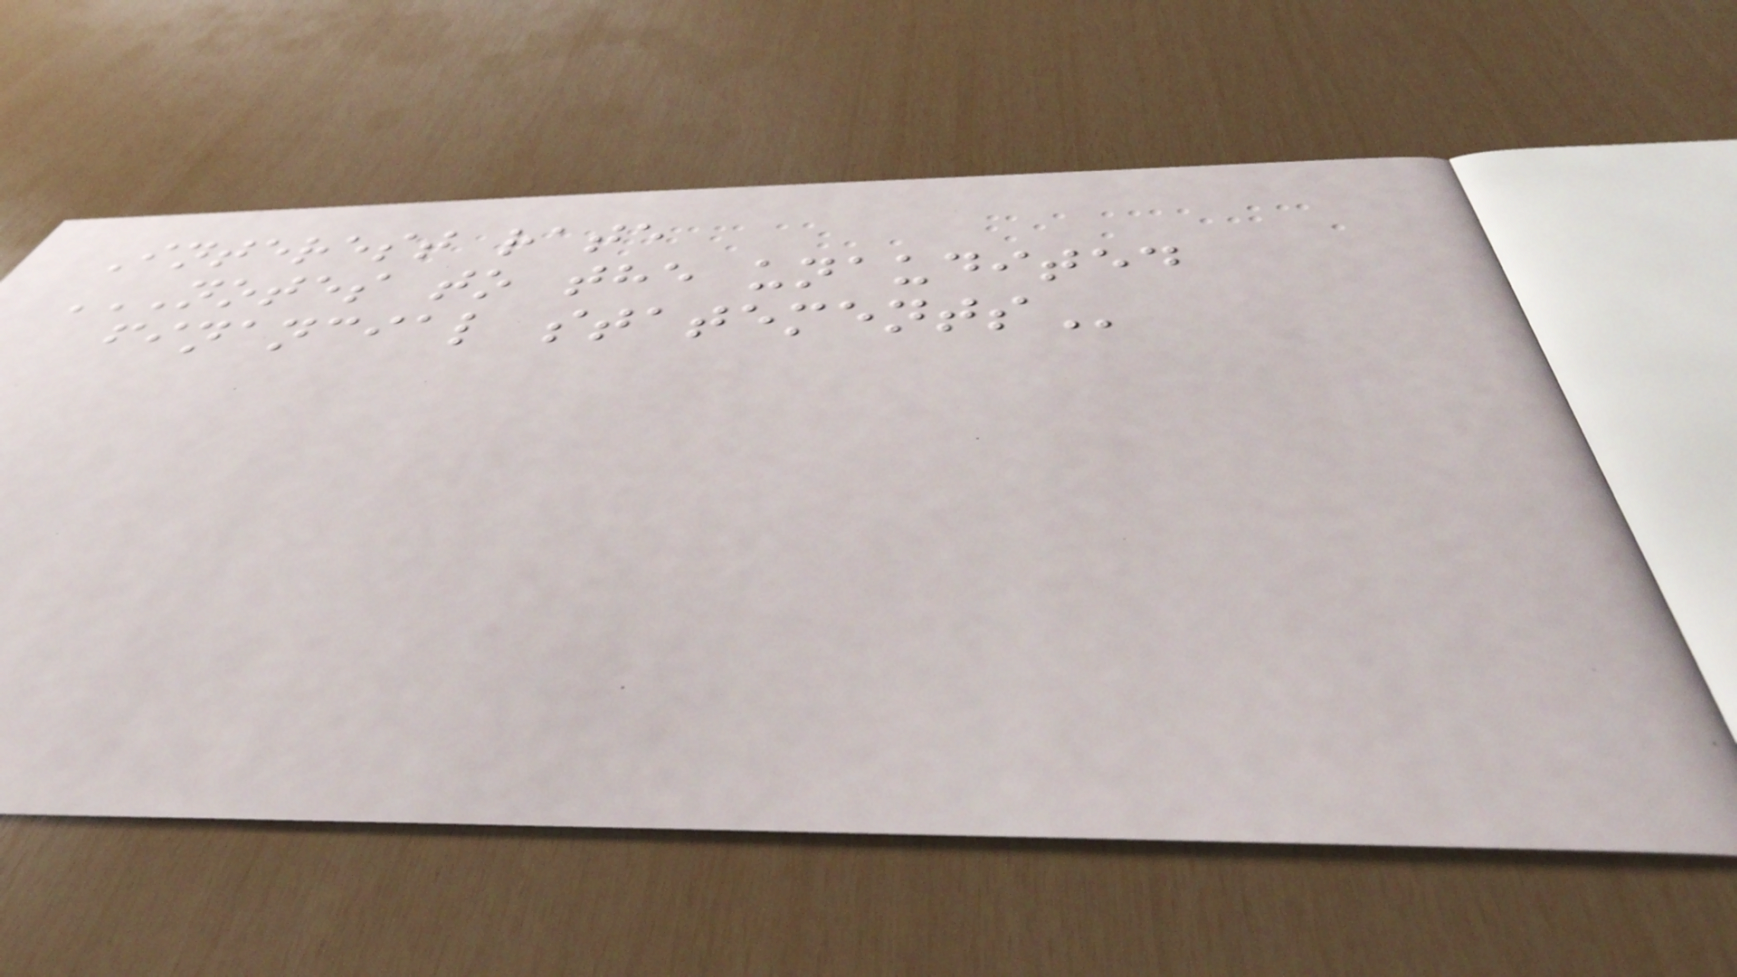Interest rate
NOTES TO THE UNAUDITED
FINANCIAL STATEMENTS
